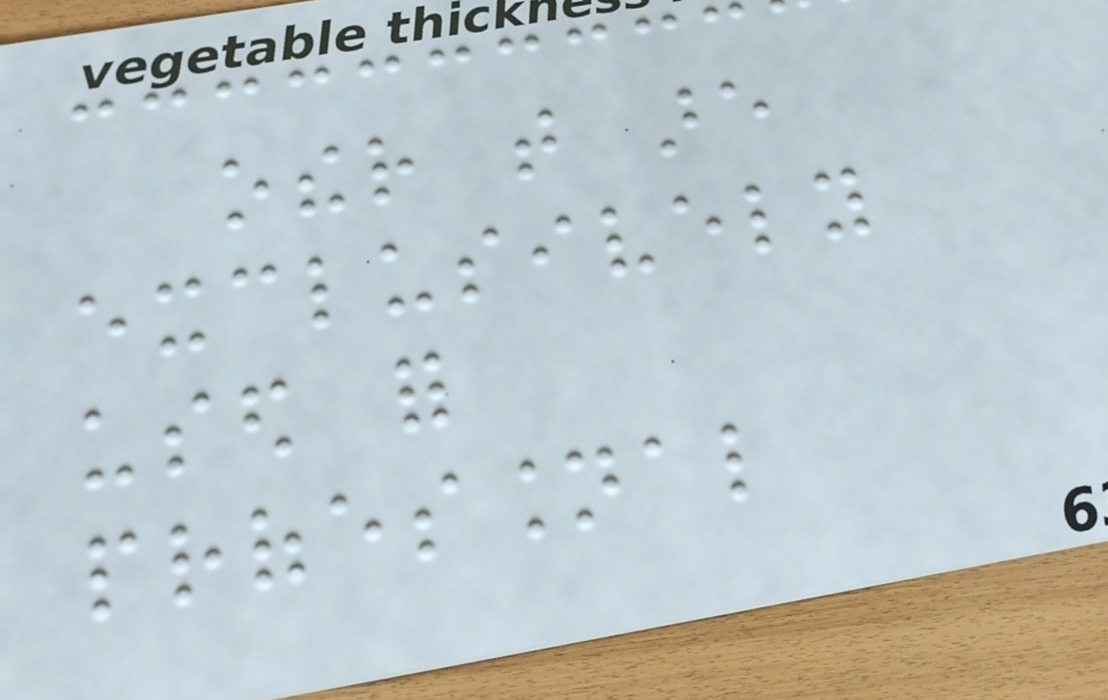other that are
exclusively
used for
professional
